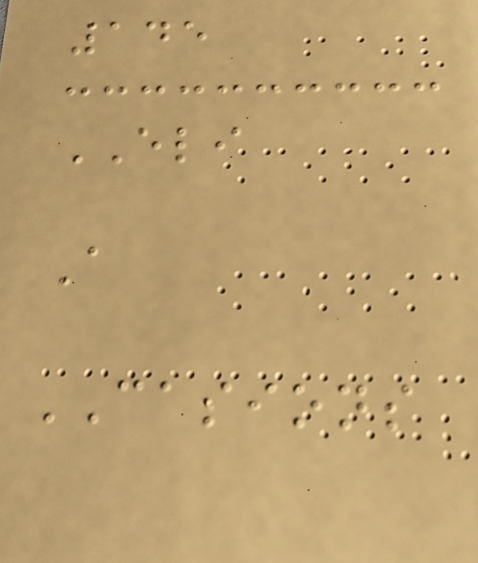145
ELI
A
CASIONS
